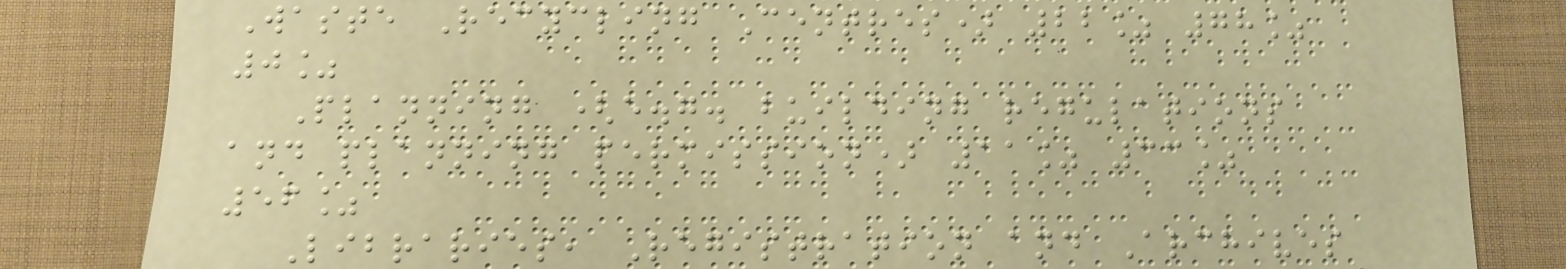Waste Recycling Centres) 22% 78%
0%
Planning (e.g. building regulations
and planning permission) 11% 33%
56%
Libraries, Registration and Archives
